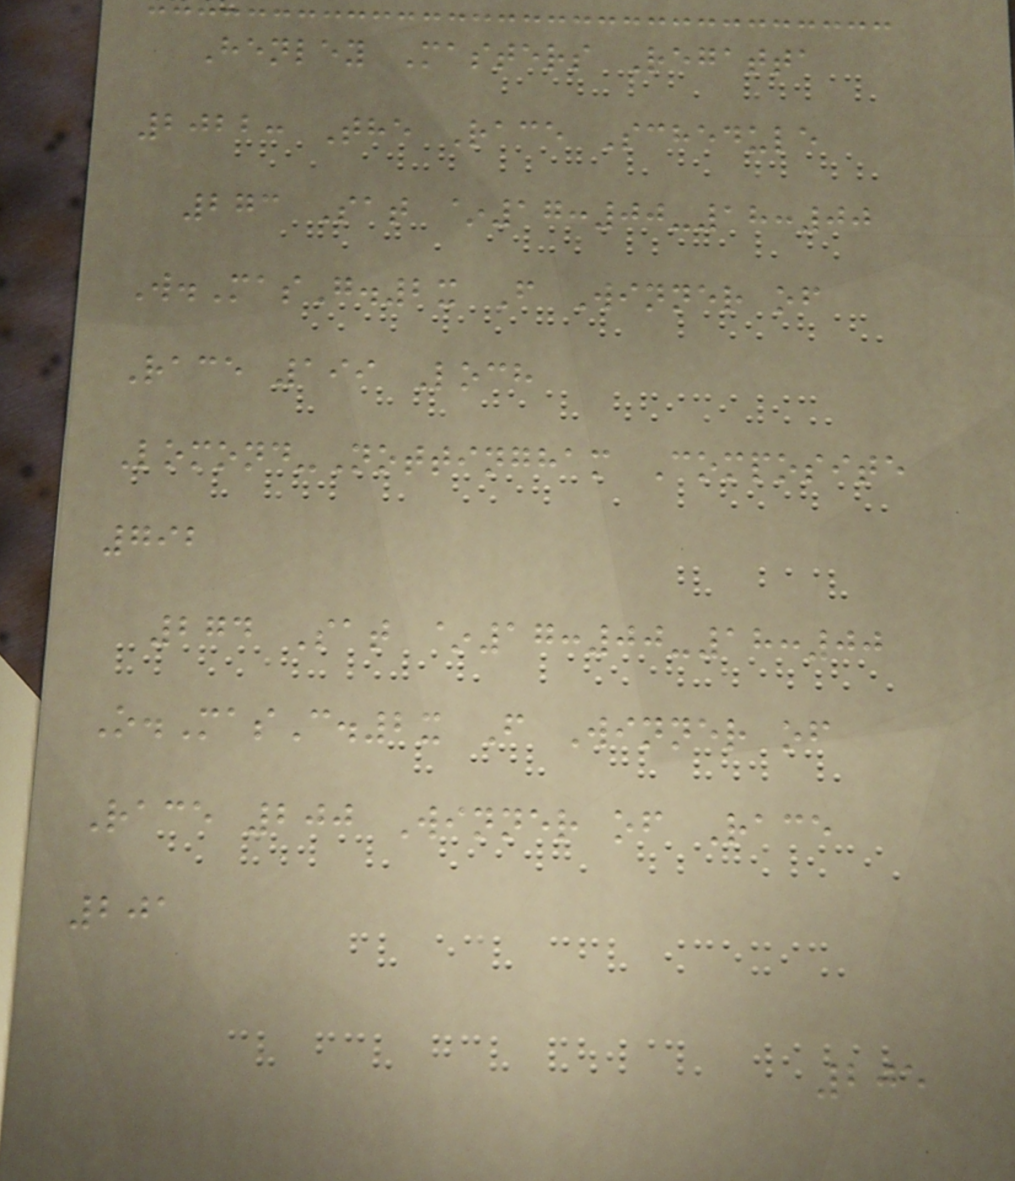Henley Masters Regatta
2022: The Race Schedule
273 Sat ~17:00-18:00
W.MasG.2x F Winner of
Race 199 Loch
Lomond-Nottingham Composite
792
274 Sat ~17:00-18:00
O.MasC.2x F Winner of
Race 200 Winner of Race
201
205
